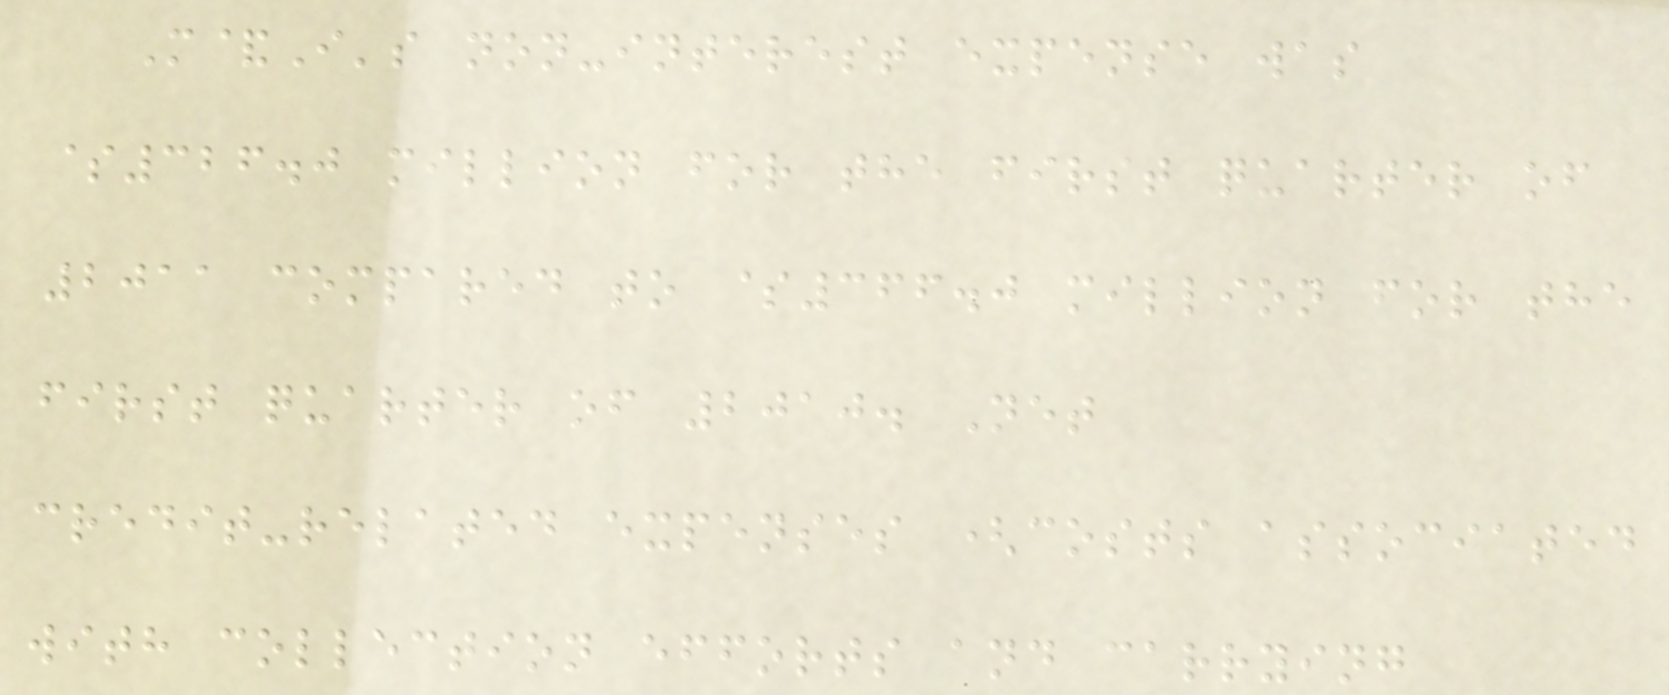M&I's non-interest expense was
$326.0 million for the first quarter of
2011 compared to $366.0 million for the
first quarter of 2010. Net
credit-related expenses (costs associated
with collection efforts and carrying
